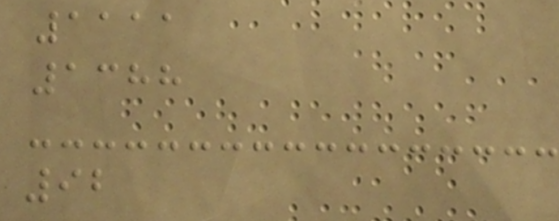1111
1388
92
